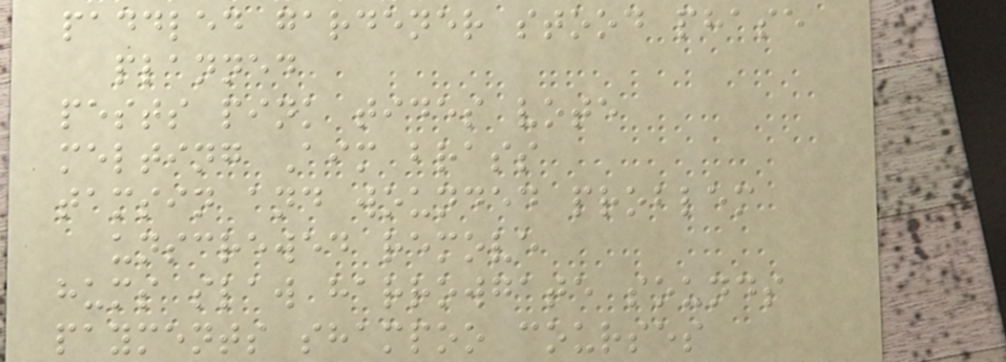paddled gardener stood phase
planned
pests pink tides vote
melting Aim brass
tamsin and wounded problem
unscrewed remove
hums slaw harrowgate sounds
payments shampoo courses
